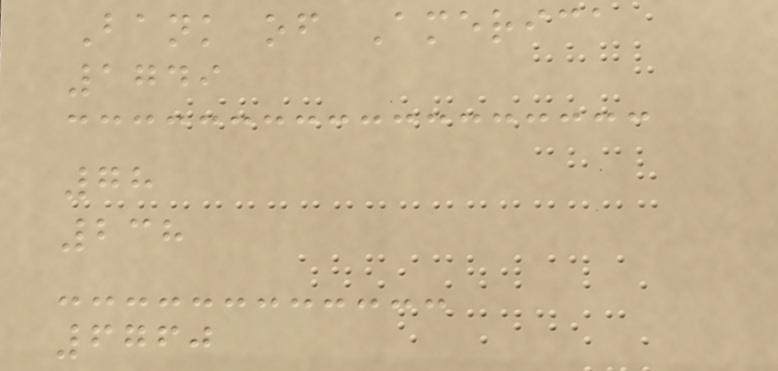Bank of America
1749
78
238
6760
